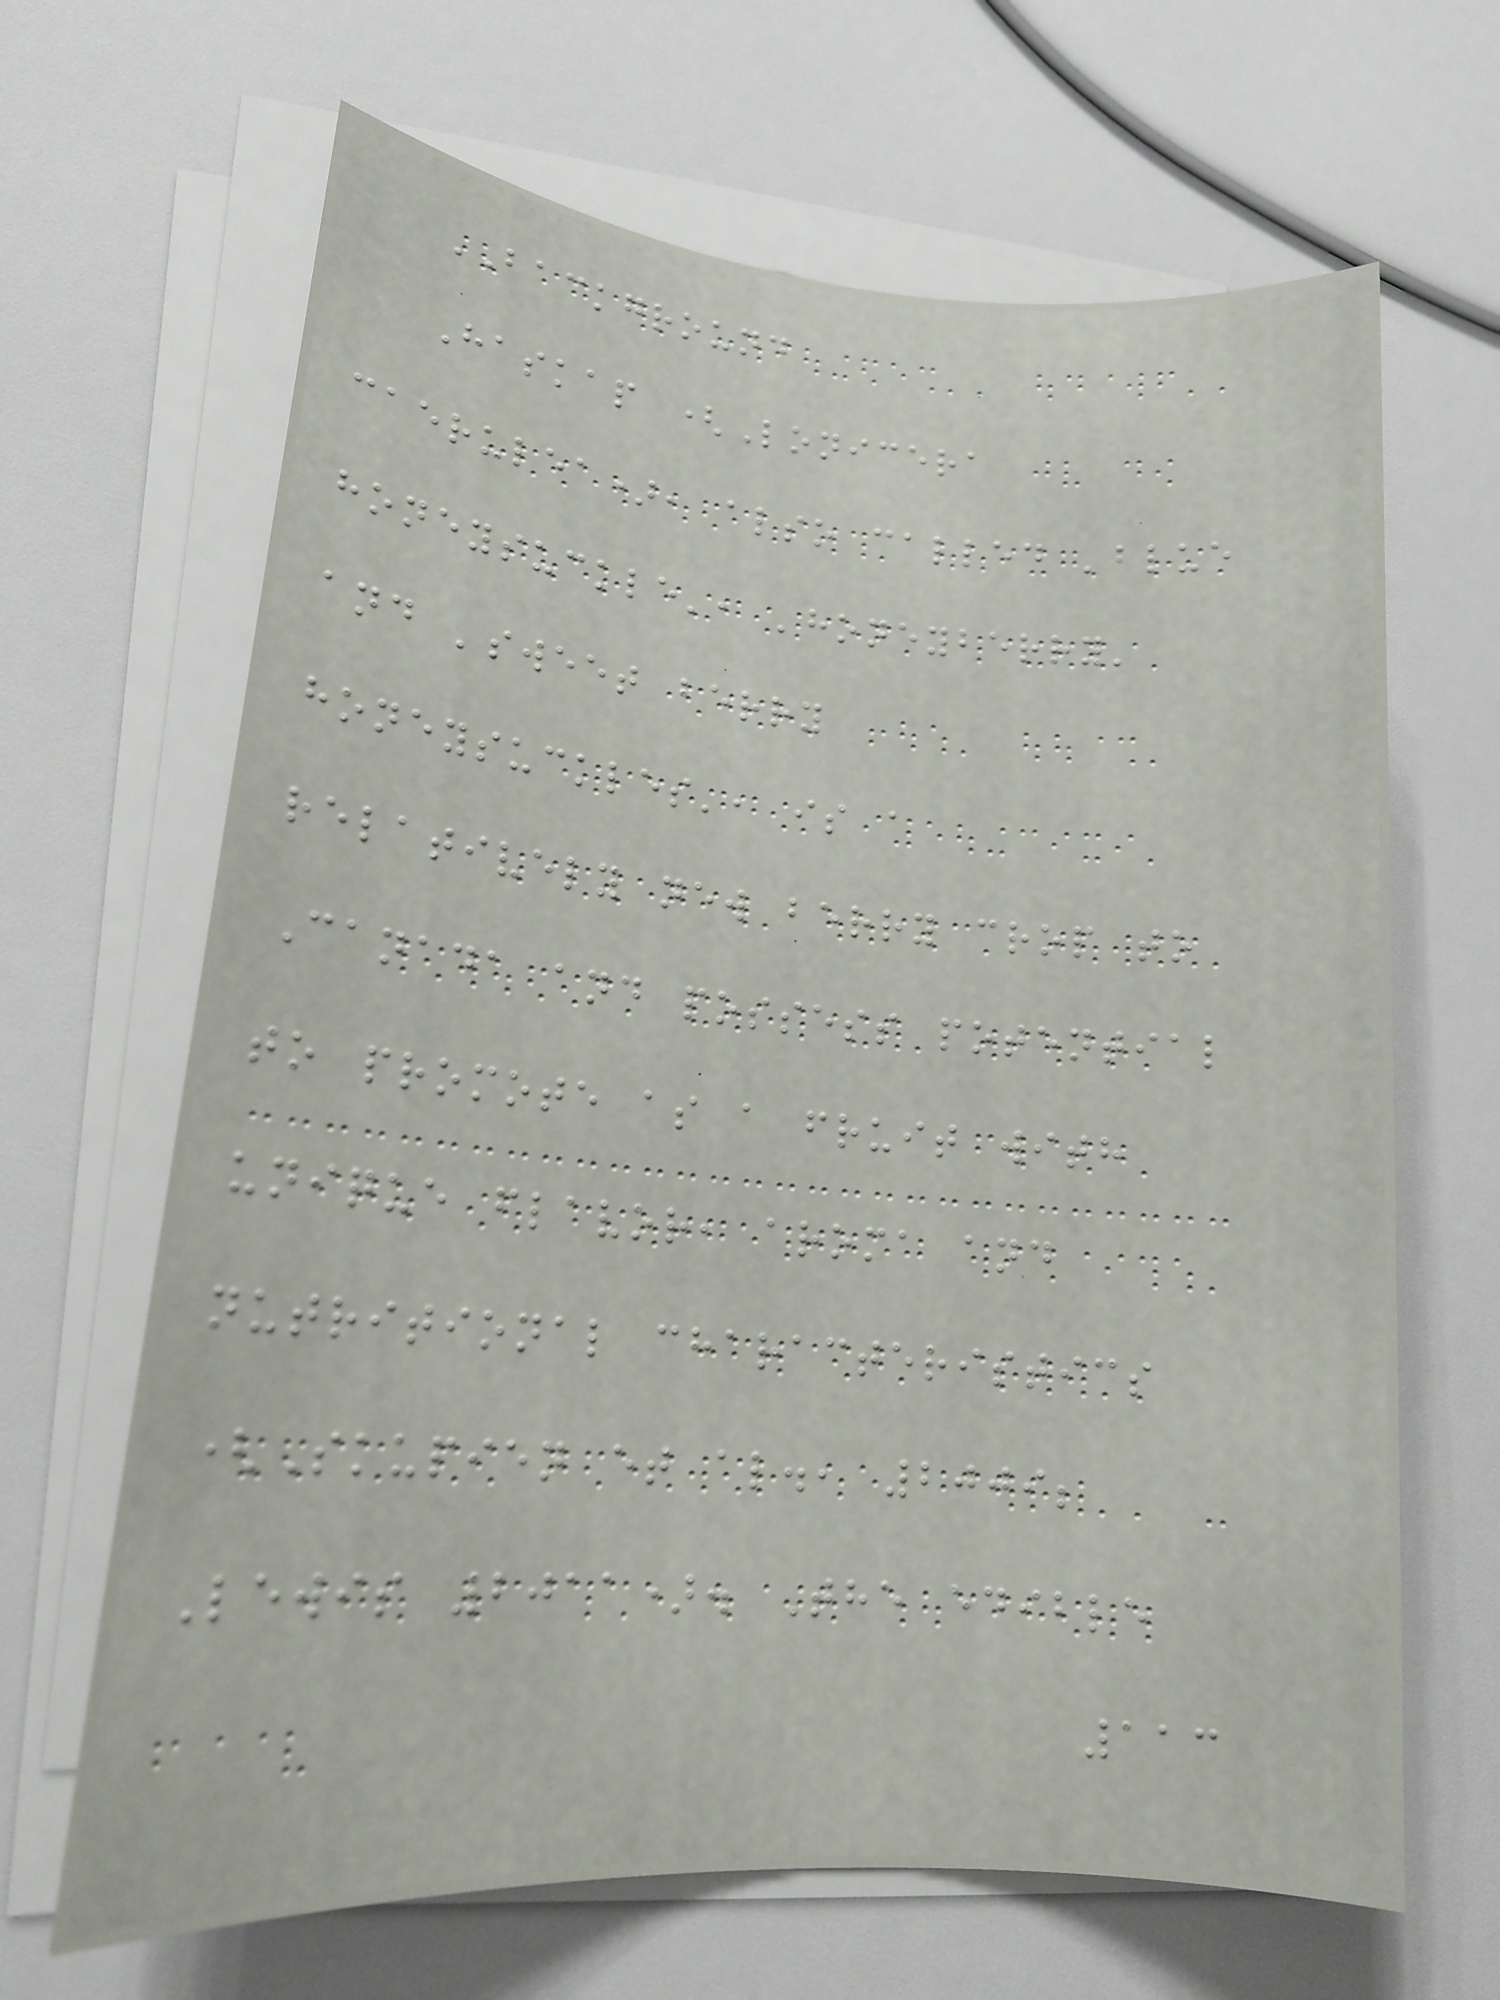BACKGROUND
Haskap (Lonicera
caerulea), also called 'blue
honeysuckle', 'honeyberry'
and 'sweet berry
honeysuckles', is a
relatively new berry crop to
Canada and possess potential
to promote as a fruit with
unique flavor, aroma and
nutritional characteristics
(Skupien et al., 2009;
Lewis 2011). The edible
113
